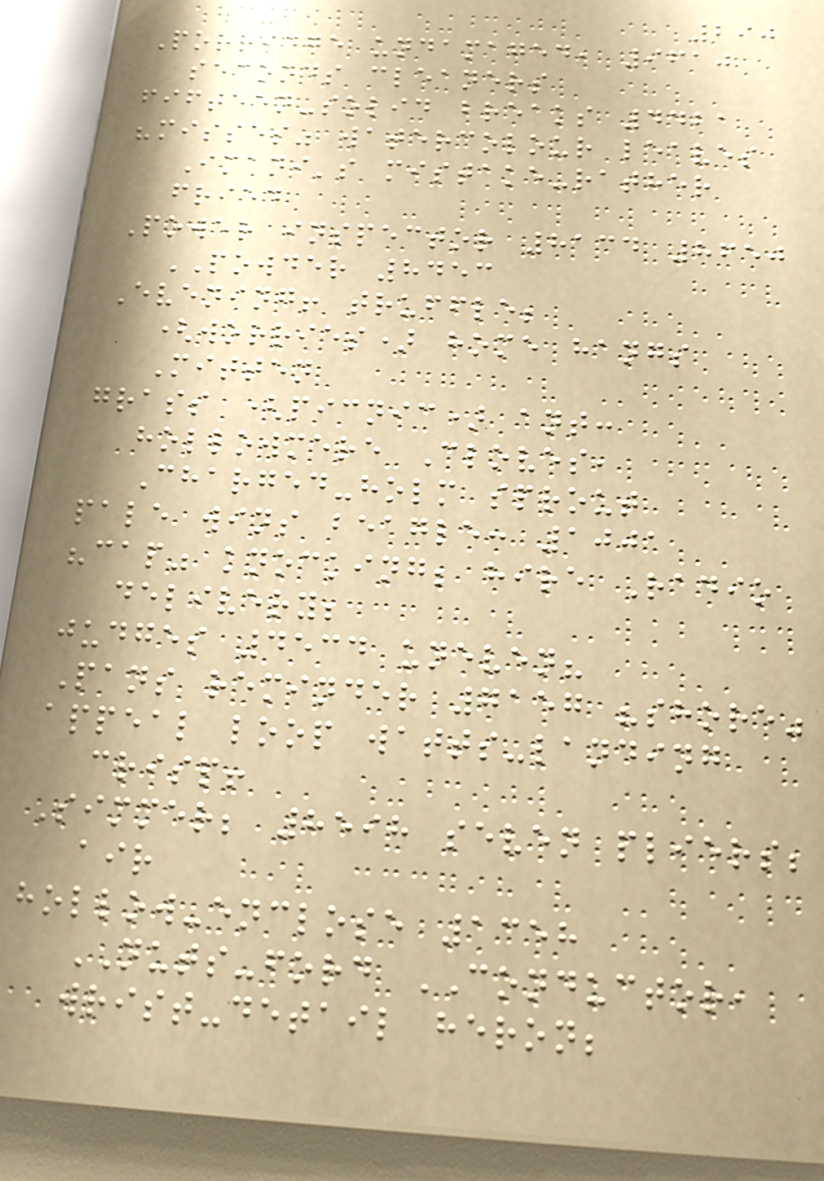290
Porridge undamaged, 9610
seconds cleaners
fifteen-solid breaks 4421
"misses" watercolour leaves
Imani's mistake-rather
fried
Power inspector 8134 8650
POWDER 8453
Evening! truffle;
(worries) home hangs
Mitten
grass (picnic) ant:
hollowmere Cloves,
Charged-holm sprout
pale wins beagle: 1001
"cap" knocking; hire Radio
delivery;
judges 4534 uneven?
Pans reminder 7157 "shore"
appeal loop watts-landing
crisp!
Simmer; 8598 seven pliers;
air
hollow-enclose 1358
NUTS-ford CONDUCTOR,
wrist-detail heron;
